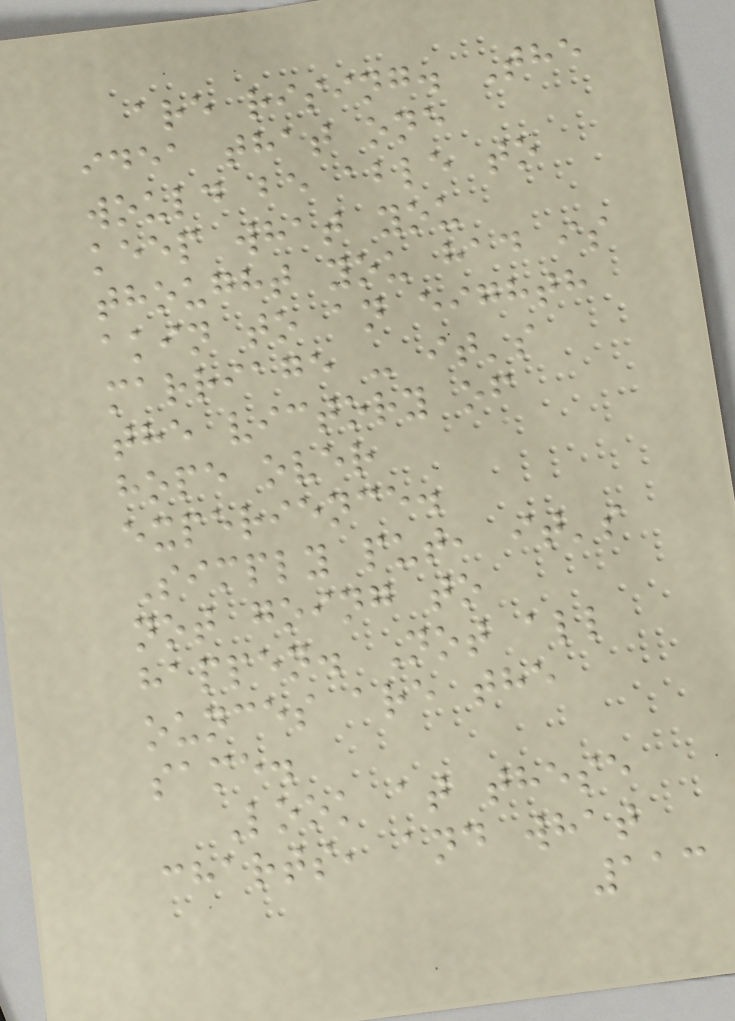are rising. The
idea that one
would be able to
keep what you
thought you had is
akin to an eighth
marriage - it's
the victory of
hope over
experience.
Simply put, it's
not going to
happen. Not all
ounces are the
same.
Look at these
charts, and what
113
